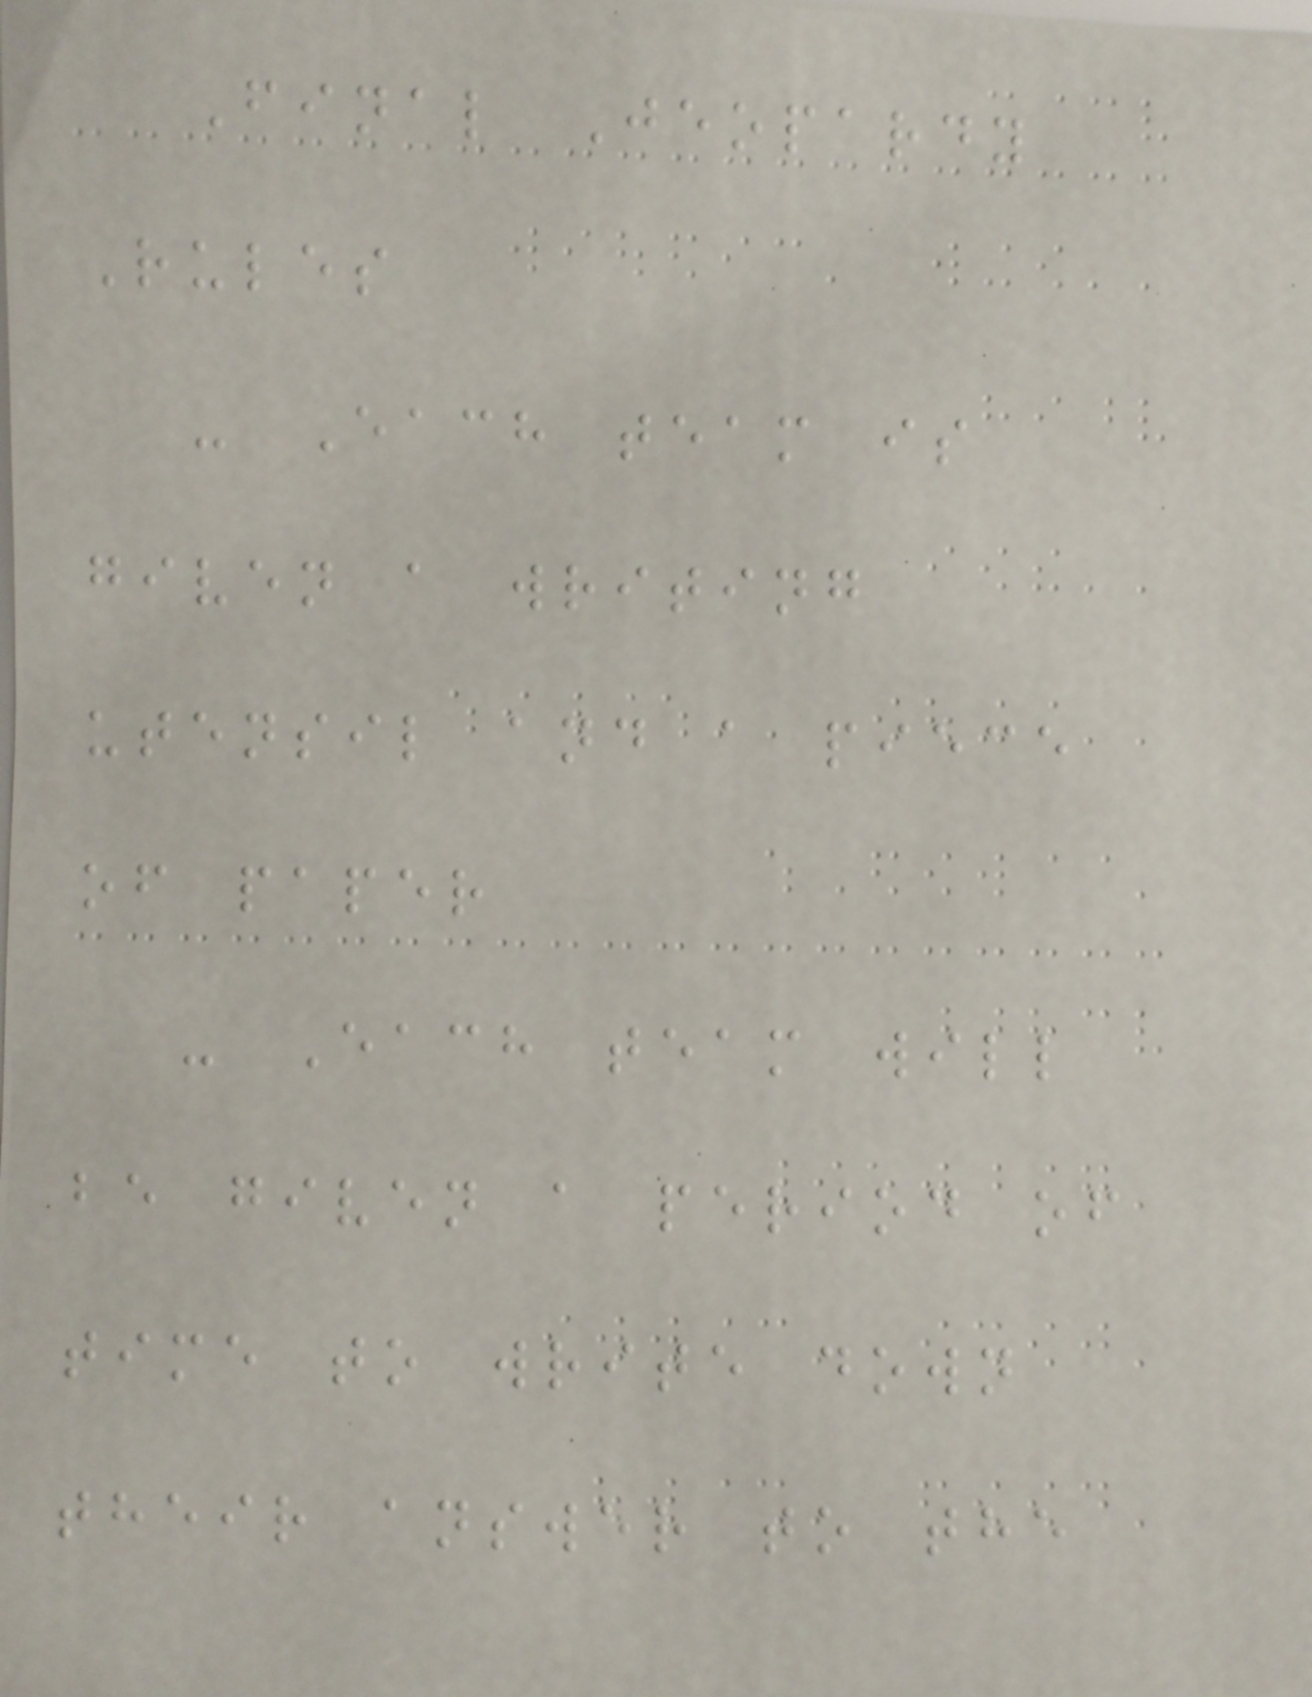Final Jeopardy
Rules
- Each team is
given a writing
utensil and a piece
of paper
- Each team will
be given a period of
time to write down
their answer to the
